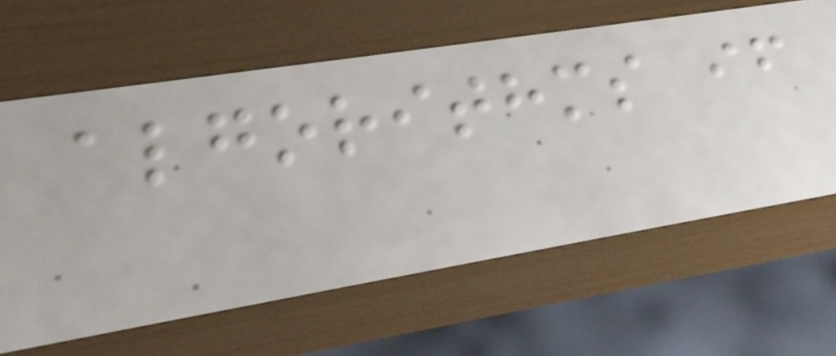algorithms if
